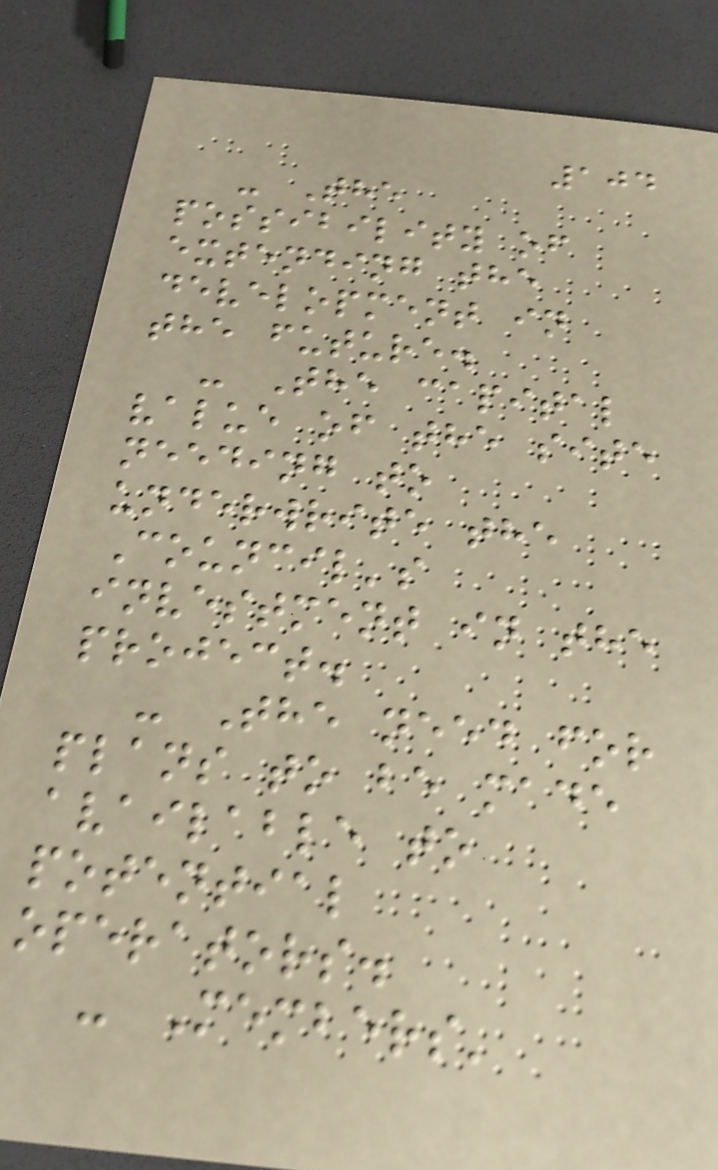104
- The
possibility of
extending the
development in
the future.
- The capital
value of the site
needing to
underwrite the
Council's
investment in the
project.
- The need for
plans to be made
available to
potential
operators.
- Members'
